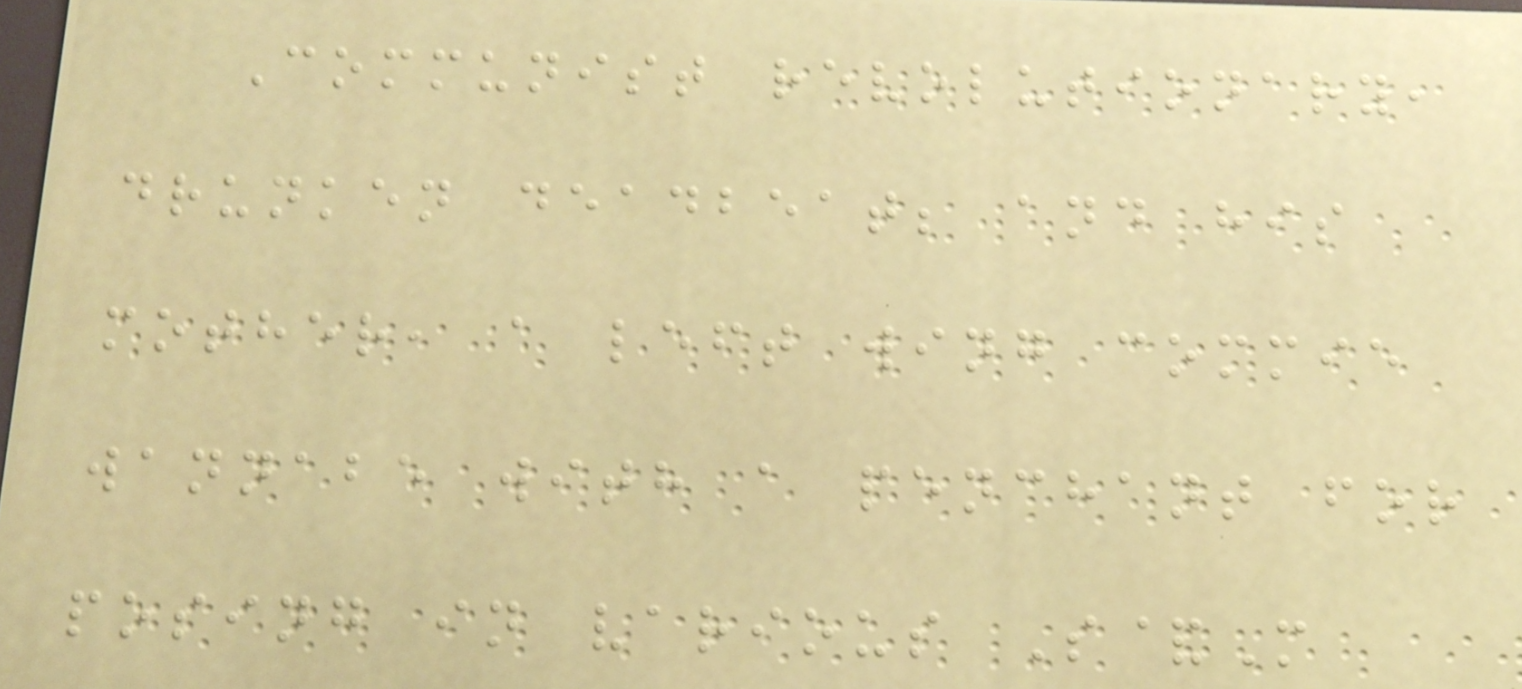Communist revolutionary,
drunken deadbeat; and his
mother, a left wing commie
wannabe with a penchant for
posing in various S&M
